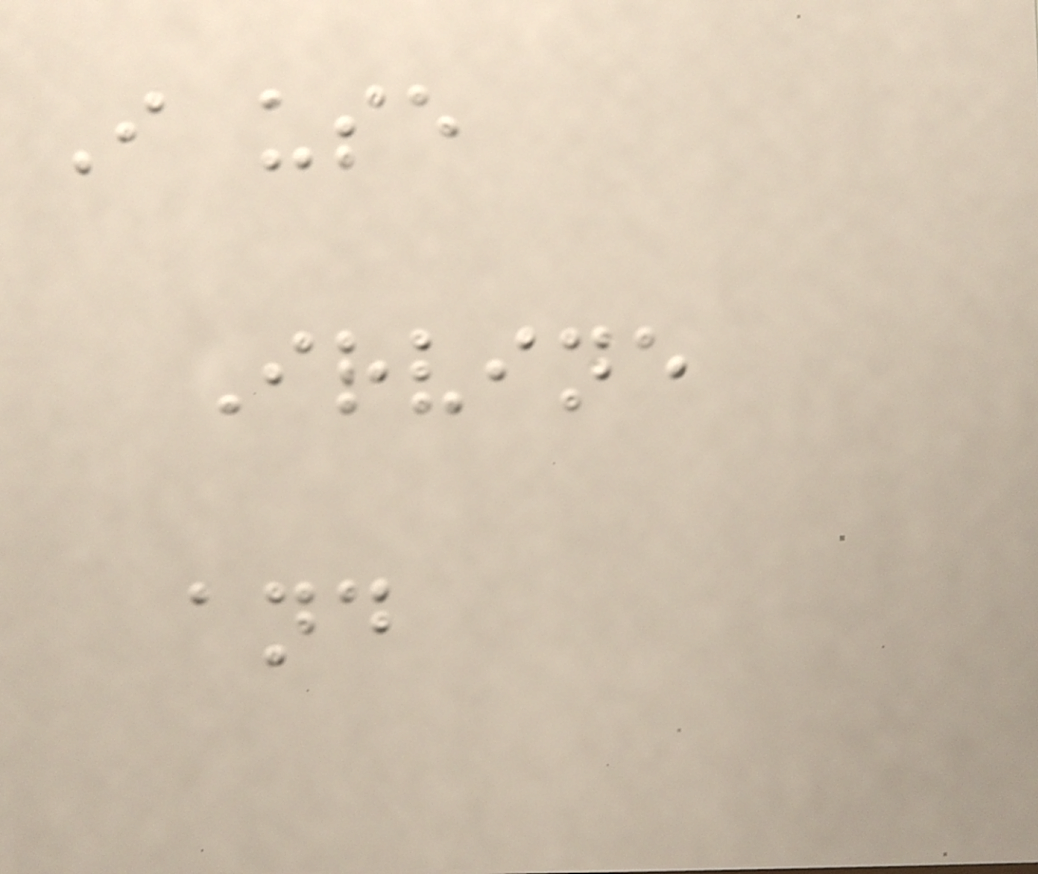I use
Irvine
and
